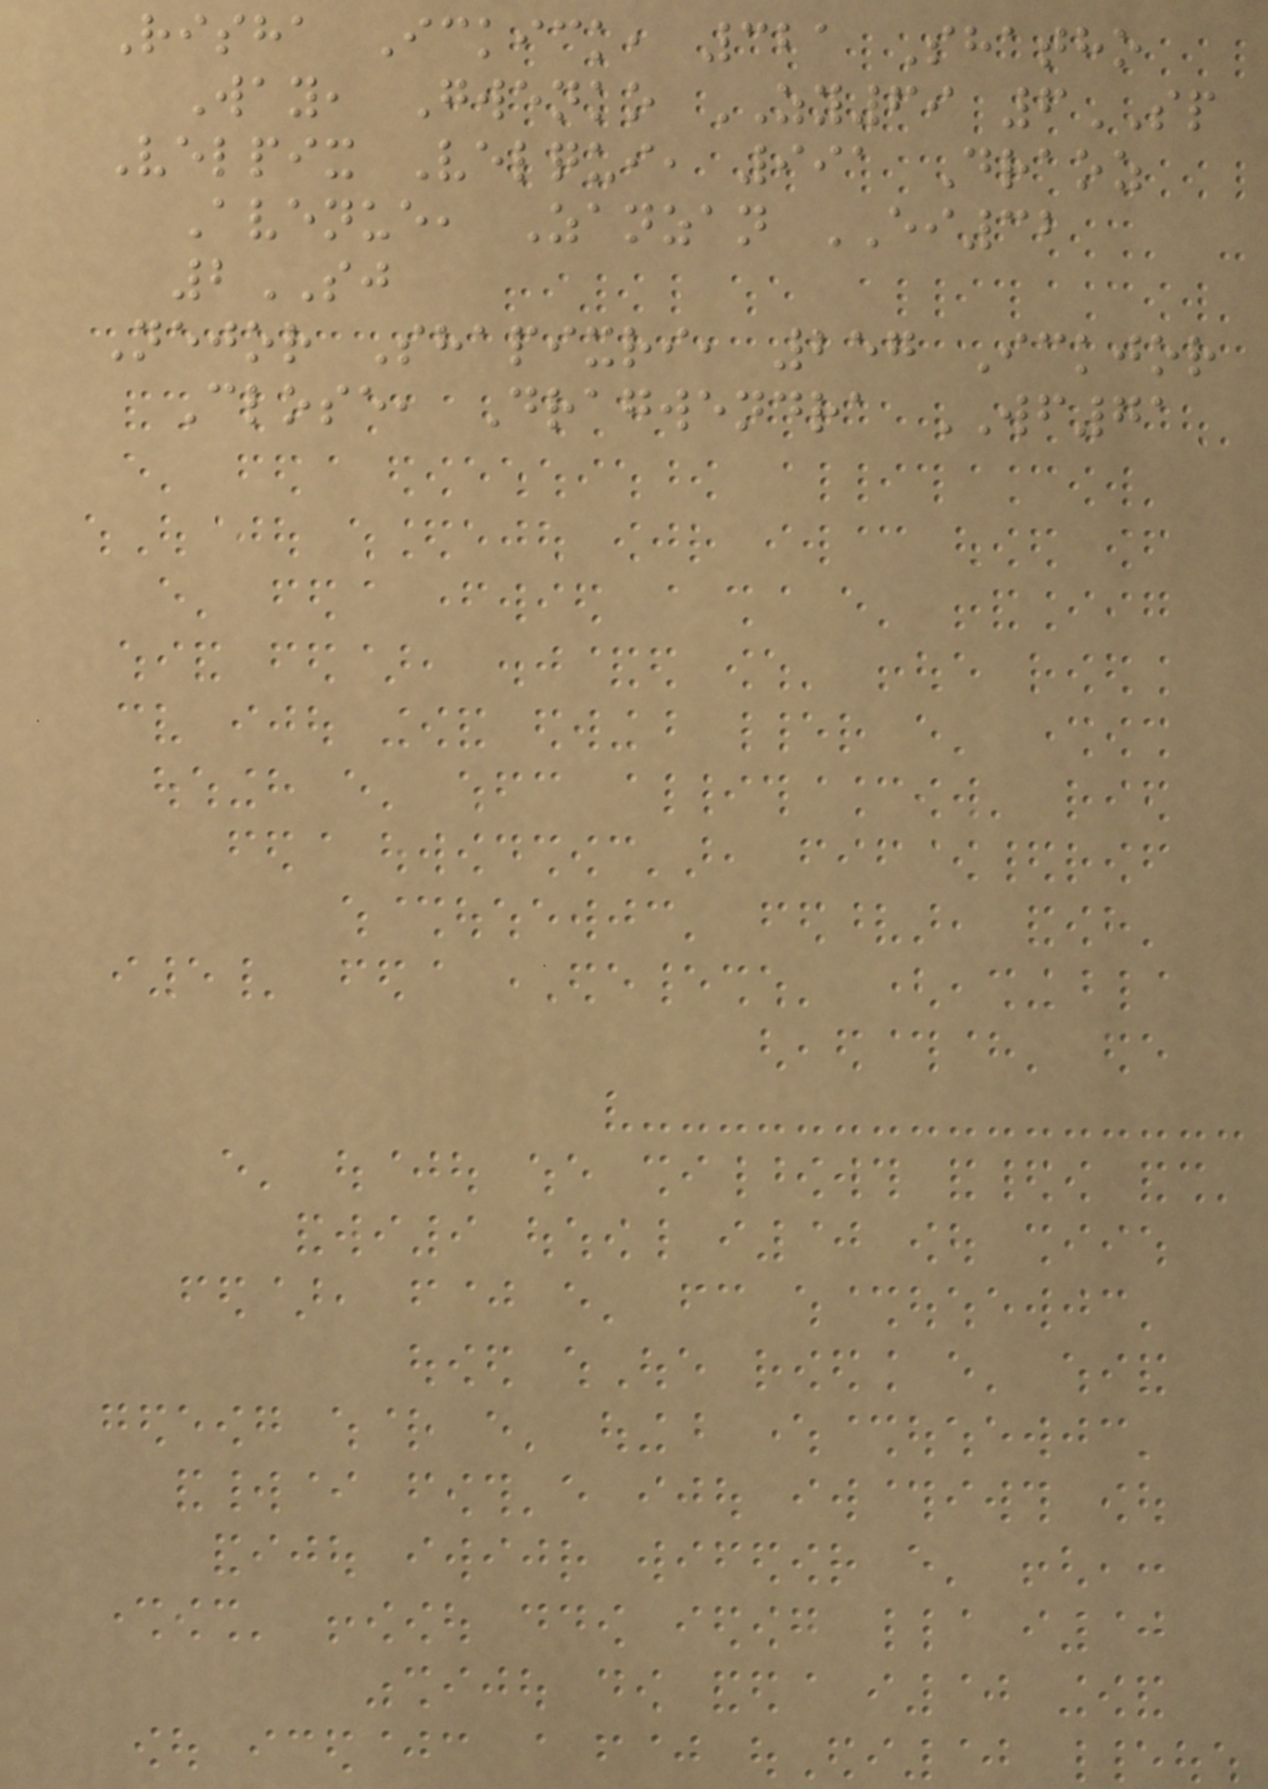Risha Ickick, 321 Shatho
Way, Gwenko ZY69 6SP
Velpix Velqui, 991 Draoz
Avenue, Zanzan EI32
2SJ
Nejor Shapixri, 257 Ickjor
Close, Dragwendra WF71
